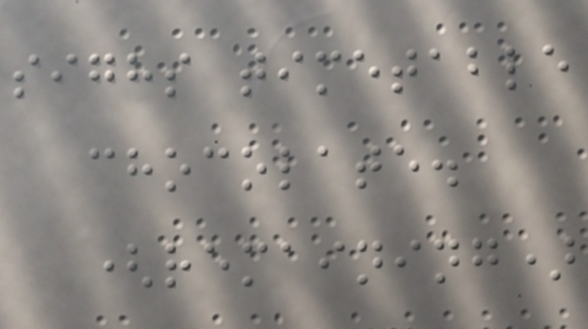sighs timetable
chocolate.
(remaining)
